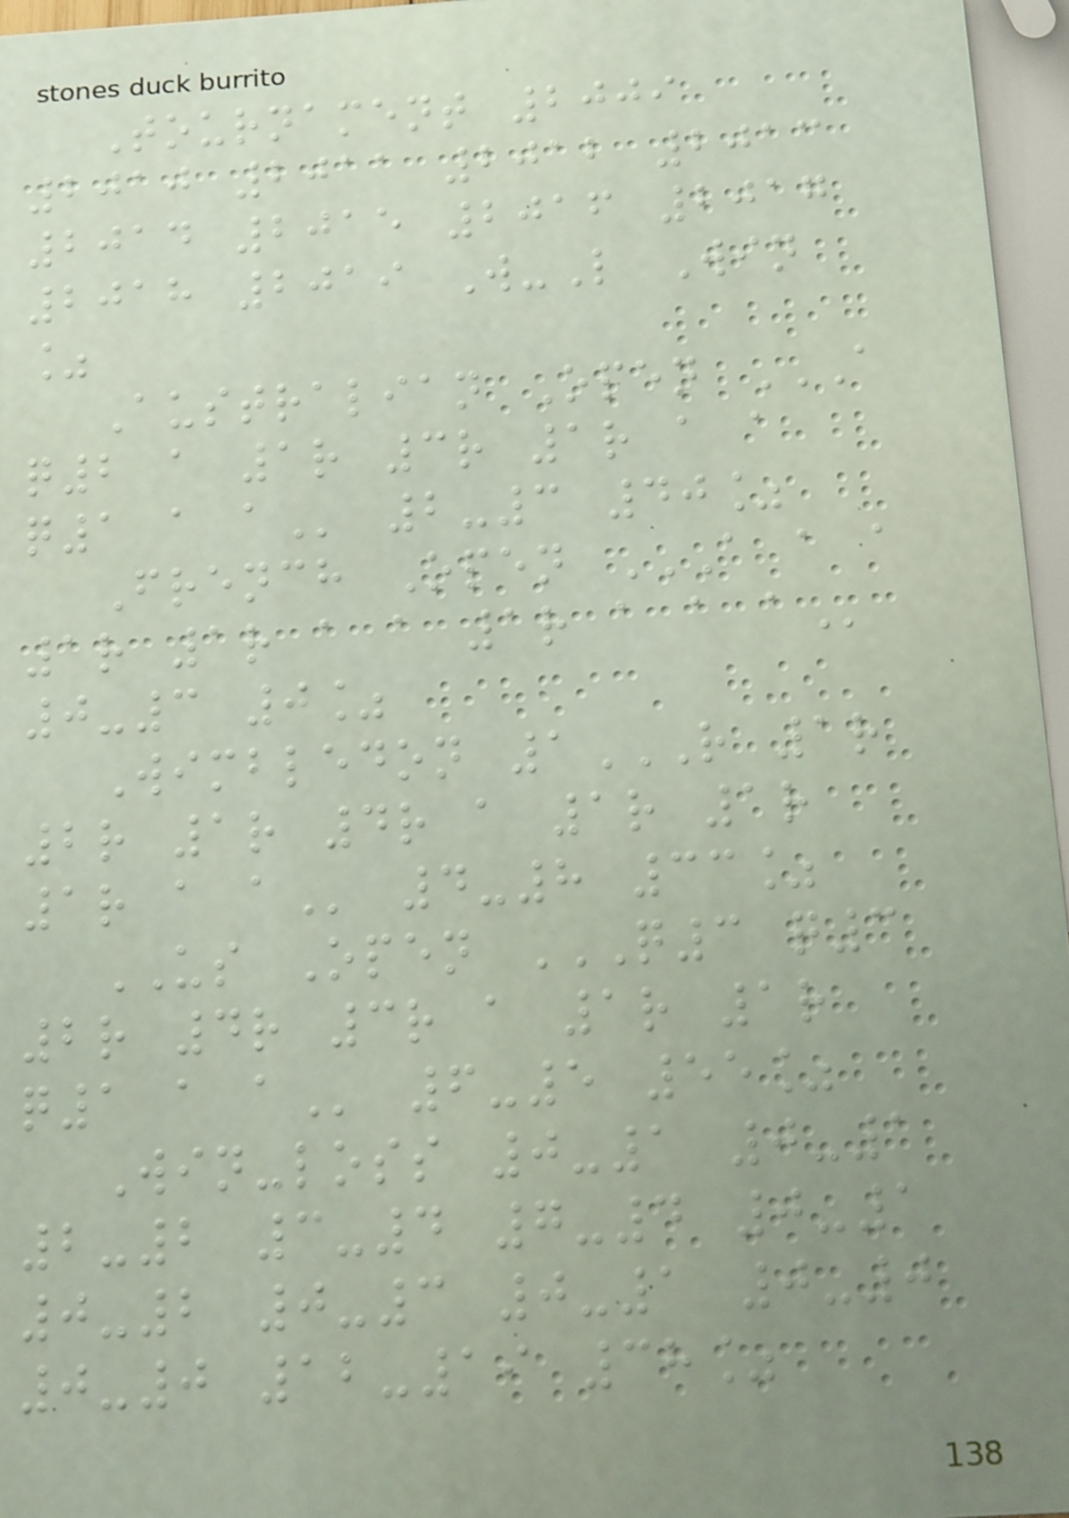Tournament 2009
2010 2011 2012 2013
2014 2015 2016 2017
2018 2019 W-L Win
%
Australian Open A
Q2 A 1R 3R 1R A A
Q1 A A 2-3 40%
French Open A A A
1R 1R A A 1R A A A
0-3 0%
Wimbledon 1R 1R
2R 1R 4R A 1R 1R
1R A A 4-8 33%
US Open Q3 Q3
2R 4R 3R A 1R 1R
Q1 A A 6-5 55%
Win-loss 0-1 0-1
2-2 3-4 7-4 0-1
0-2 0-3 0-1 0-0
0-0 12-19 38%
